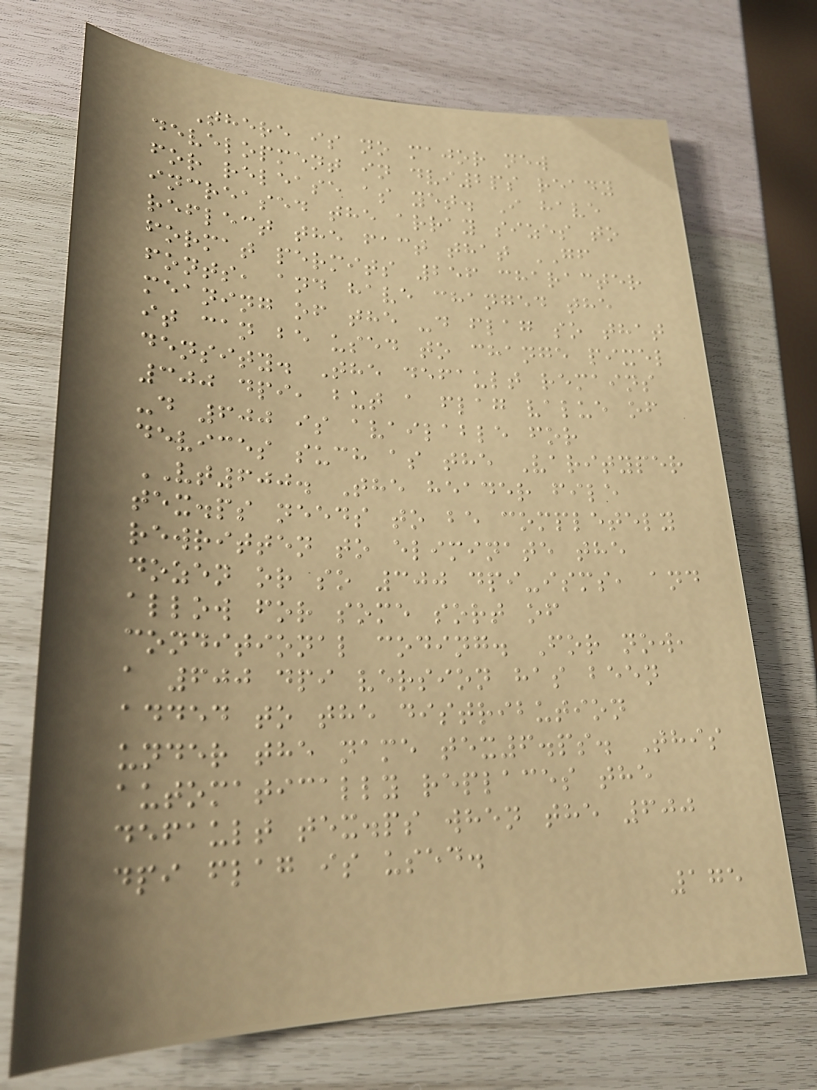There is no major new
development in dvi2ps ready
for release as yet. I have
increased the array sizes to
reflect the fact that GF
format permits 256 character
fonts, and have changed the
meaning of the -d flag so that
it can be used to change pixel
density. The default remains
300 dpi, but a flag value of
-d 600 is available for
devices such as the Varityper
VT600. The header file
tex.ps needs to be completely
rewritten to eliminate the
dozen or so 300 dpi-isms, and
allow for some sort of
conditional coding. For now,
a 600 dpi version has been
added to the distribution
under the name tex6.ps. This
automatically replaces the
default tex.ps when the 600
dpi flag is used.
175
